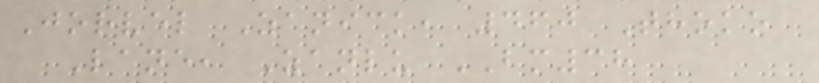Jorvel Zanick, 460 Thoko
Lane, Zanlu BM38
